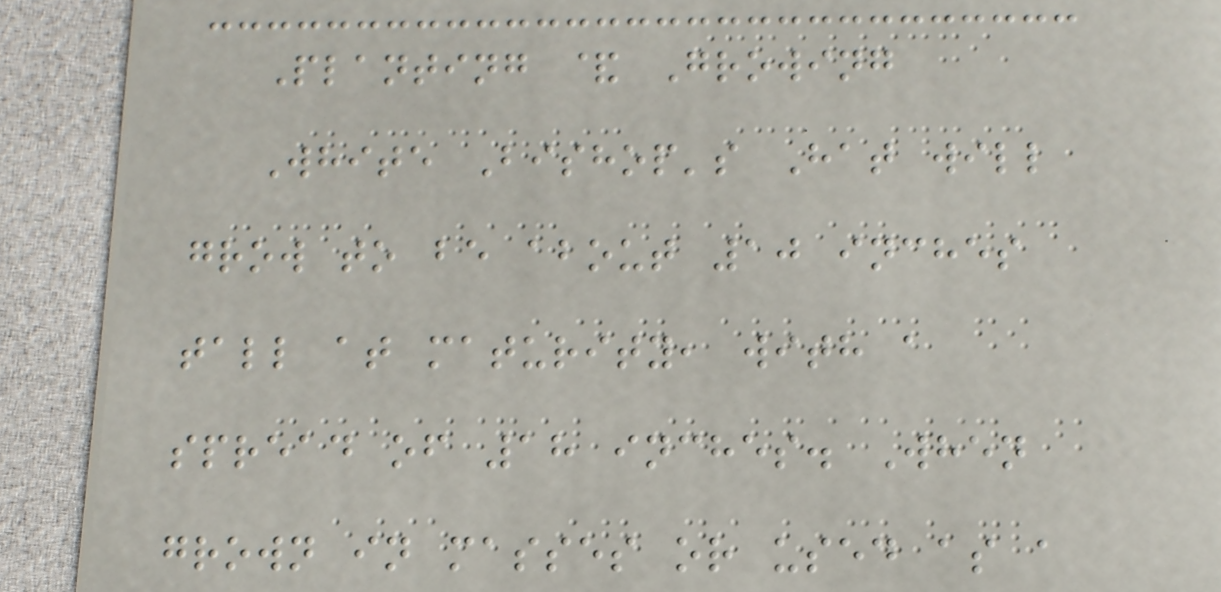Planting & Growing
White Bishop's Hat will
grow to be about 10 inches
tall at maturity, with a
spread of 18 inches. When
grown in masses or used as a
